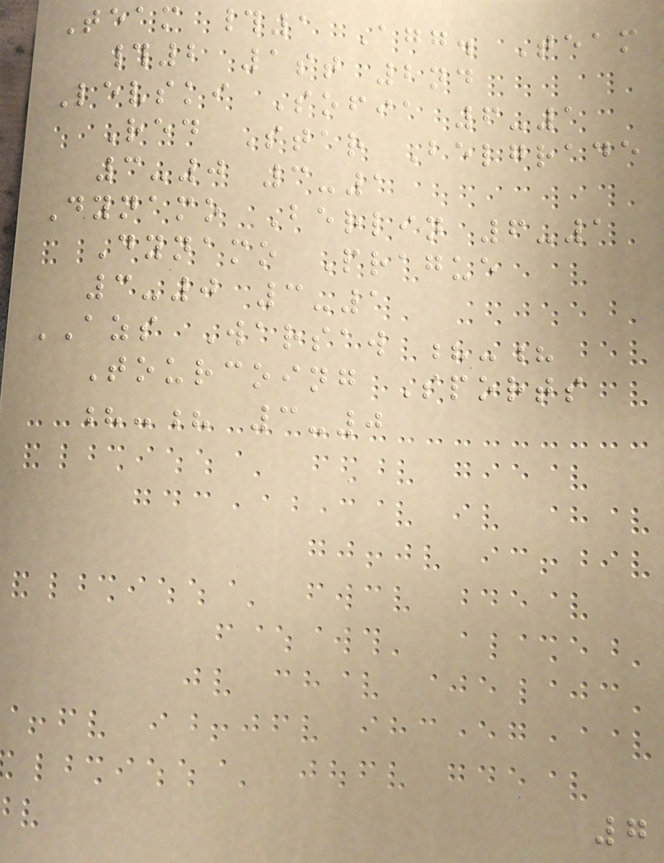Team #1 Agg. Team
#2 1st 2nd
Levski Sofia 6-1
Red Star Belgrade
3-0 3-1
Dynamo Berlin 6-1
Dynamo Prague
3-0 3-1
AZS Warsaw ?-?
Tourcoing Sports
?-? 3-0
7
